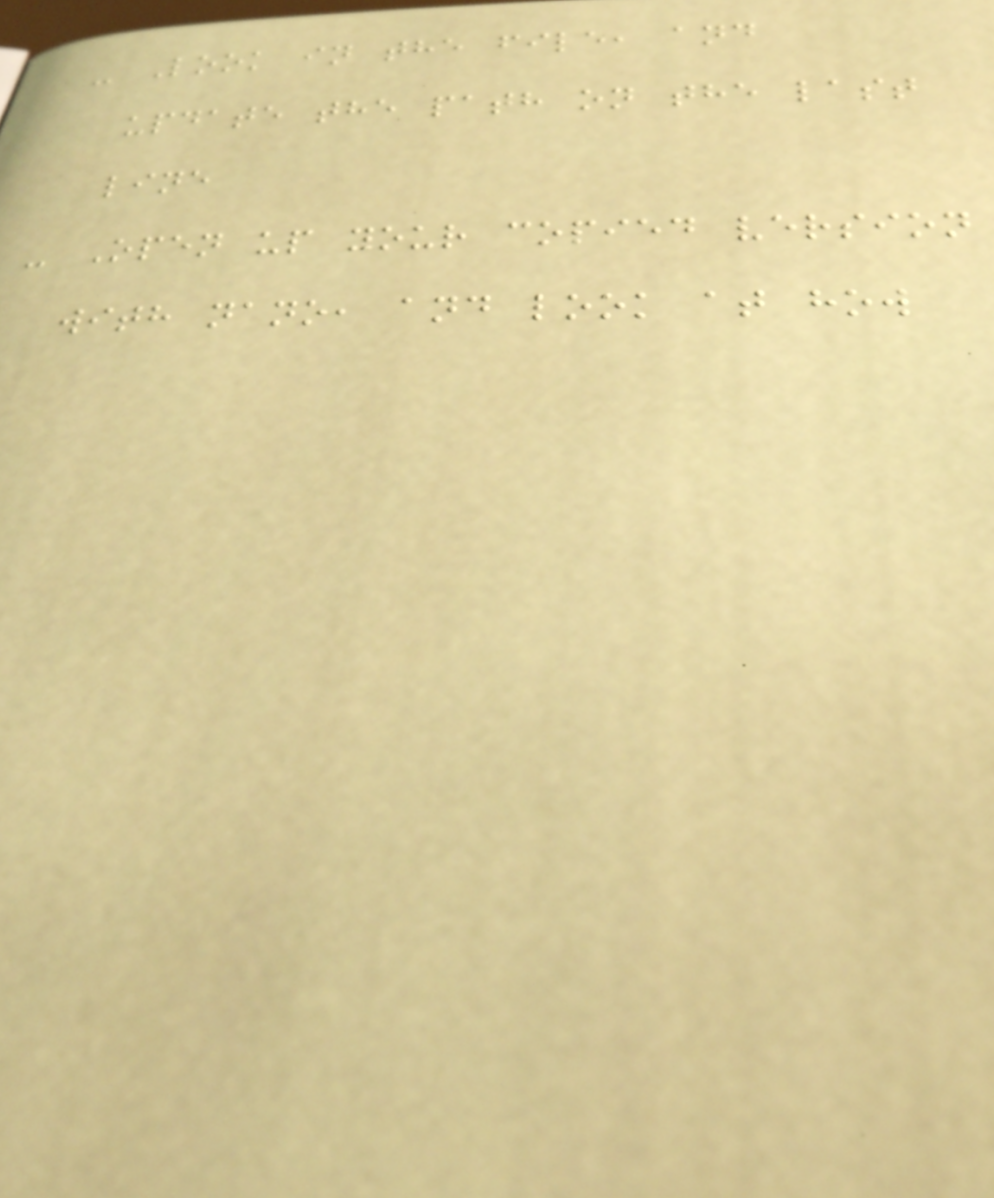- Look in the file, and
update the path on the last
line
- Open up your copied version
with nano, and look at how
